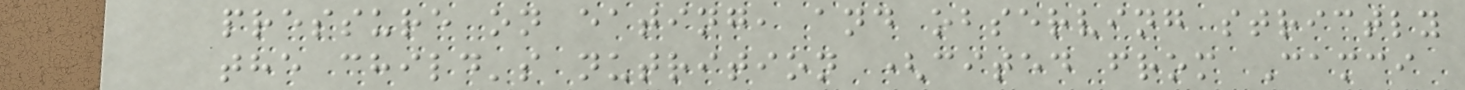pressure on eating, and observing strictly
the child's nutrition (cited from Camci
